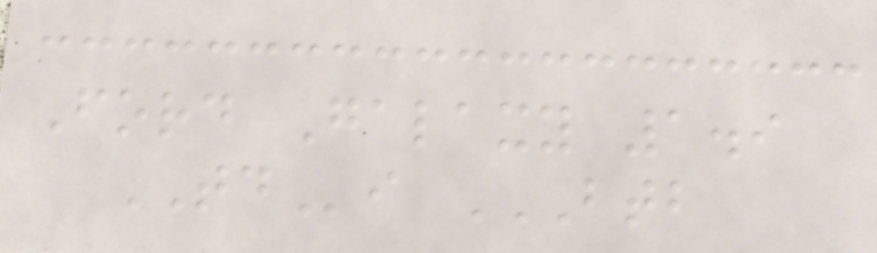Ford Galaxy 1.9
TDi BTB
